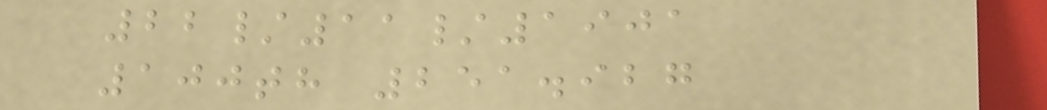22/11/1901
100th 251.927
